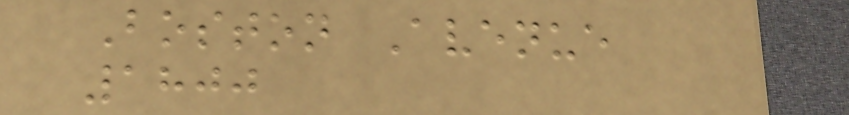Boston Avenue
1800
